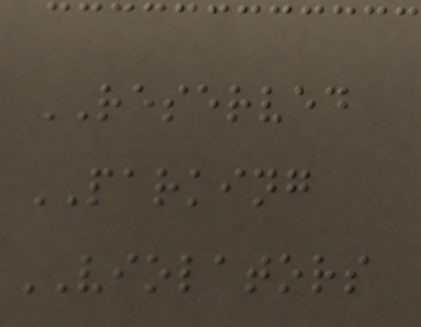RESERVED
PARKING
VIOLATORS
